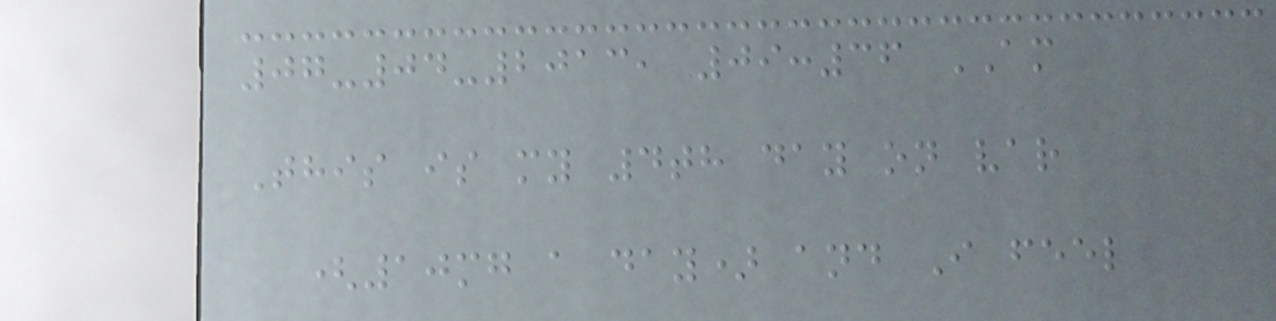07-04-2013, 09:36 AM
This is my 4th day on var
(10mg a day) and I feel
